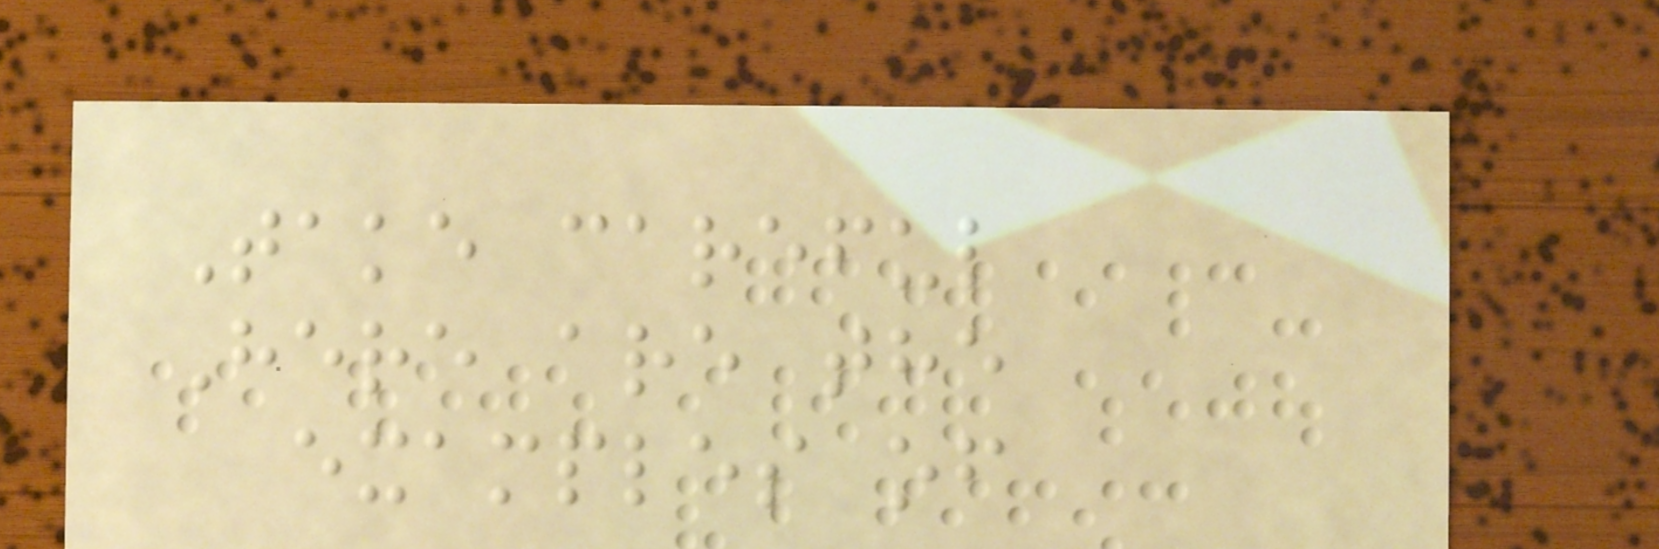Take careful
Here are the
examples of
